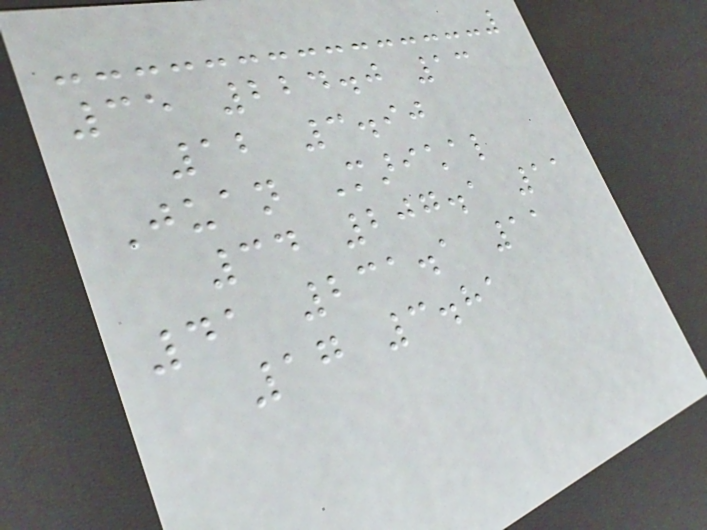35 224.0 13
12 3.90
Juan Marichal
34 207.1 11
41 231.1 11
17 3.81
